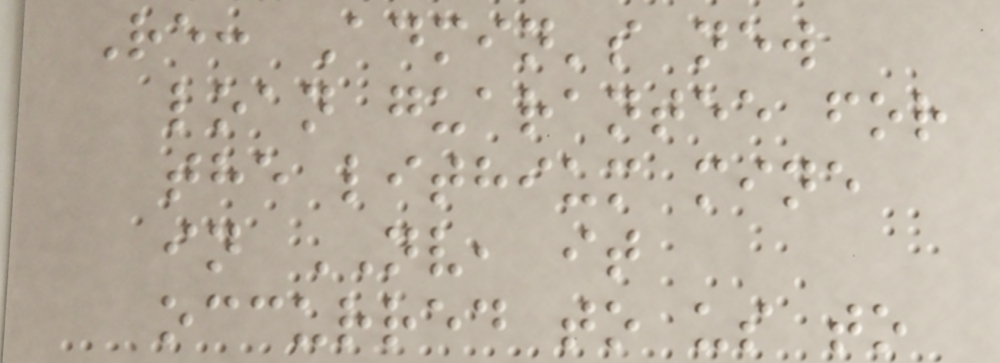Re: Admin's new
loan guarantee for
the lithium mine
in NV, it
occurred to us to
